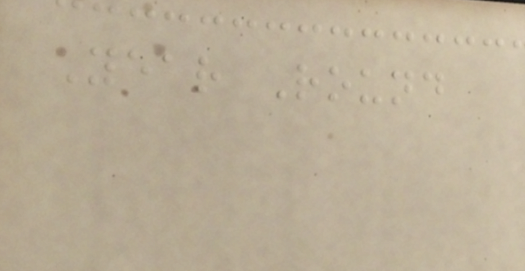Year Round
